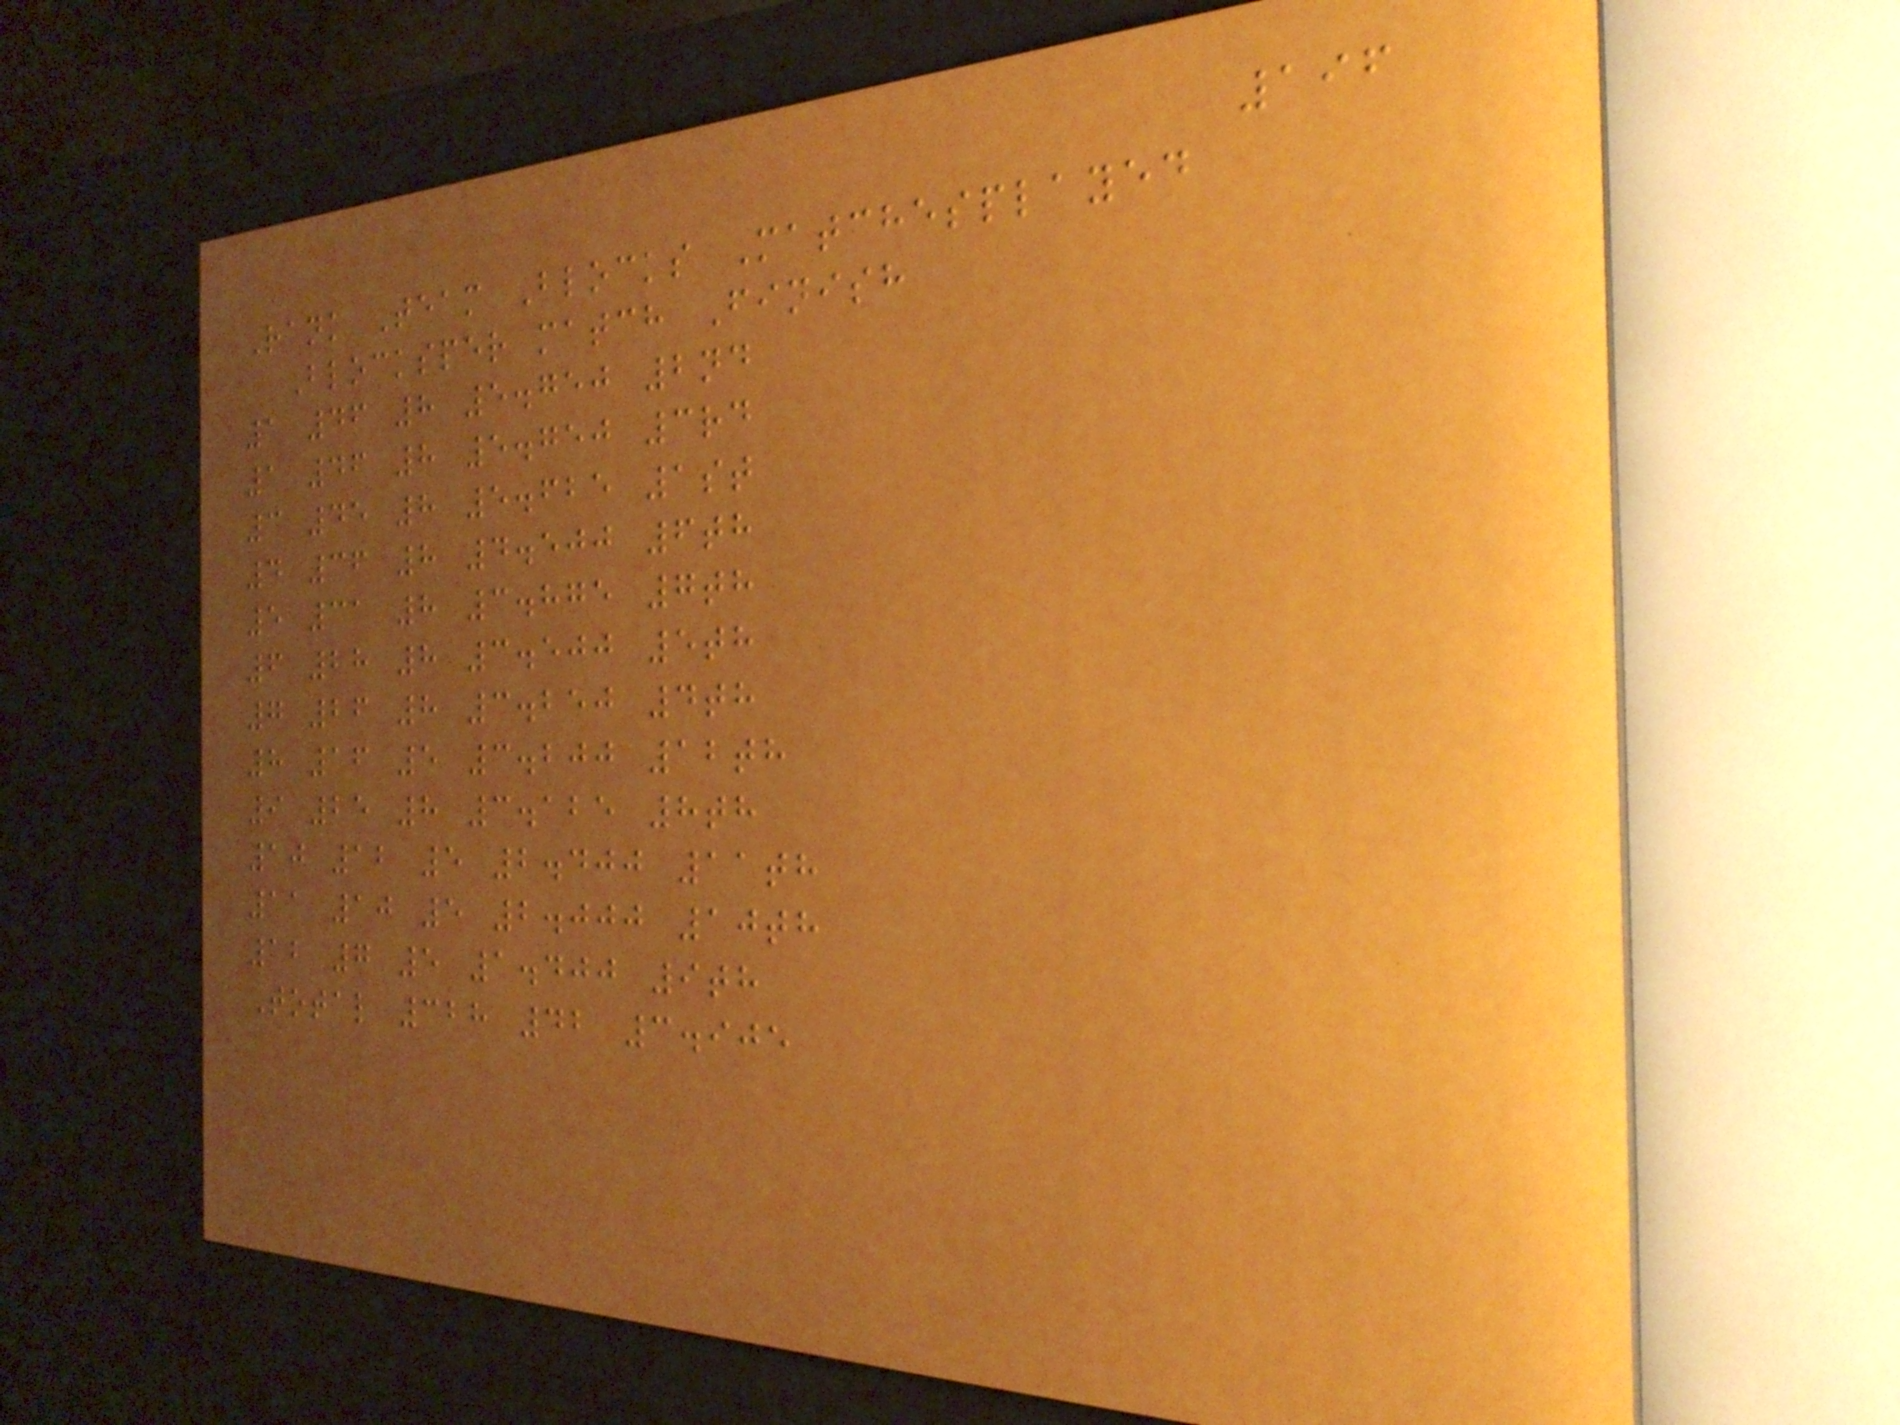196
Rank Team Blocks Matchesplayed
Blocksper match Finish
1 46 8 5.750 2nd
1 46 8 5.750 3rd
3 45 8 5.625 1st
4 36 8 4.500 6th
5 31 8 3.875 7th
6 28 8 3.500 5th
7 26 8 3.250 4th
8 16 5 3.200 12th
9 25 8 3.125 8th
10 12 5 2.400 11th
11 10 5 2.000 10th
12 7 5 1.400 9th
Total 328 42 3.905
